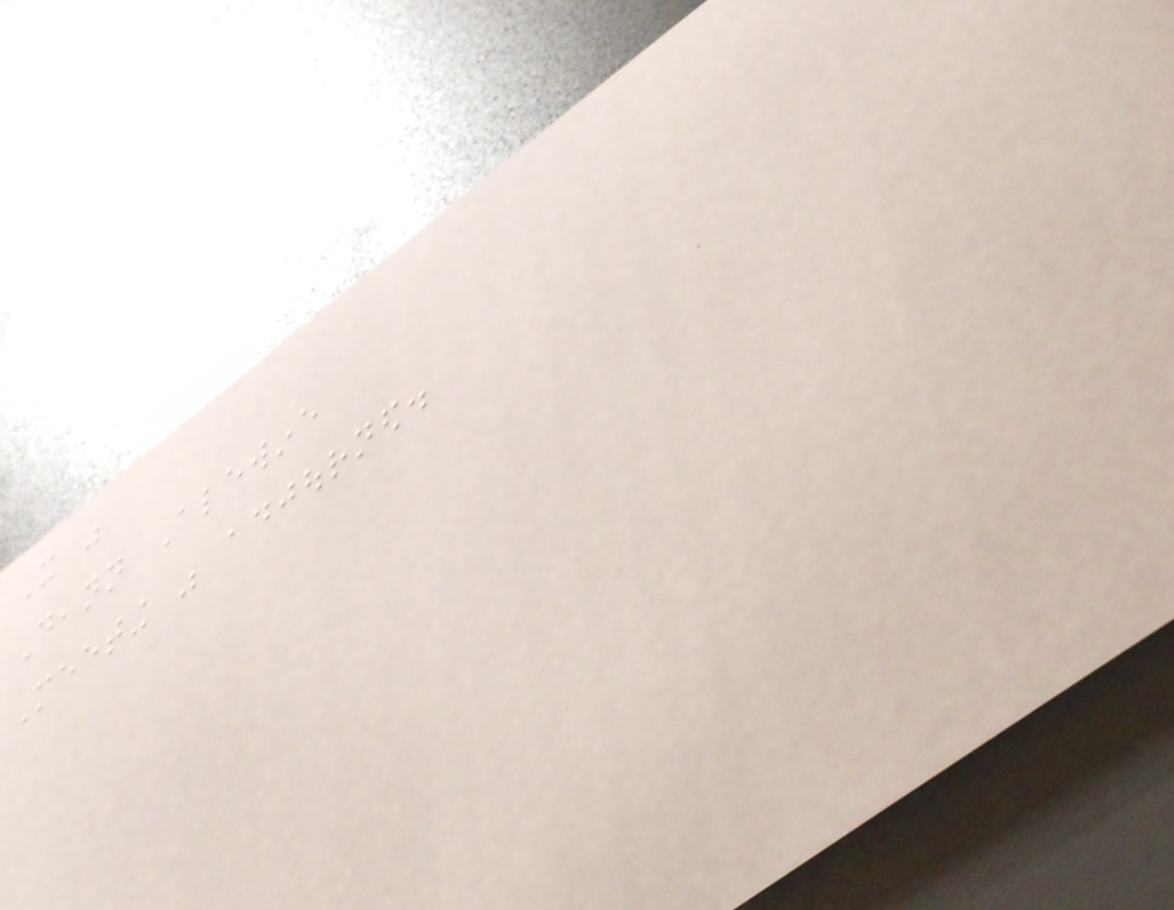It was
Deann Alewine
Meeting was adjourned.
